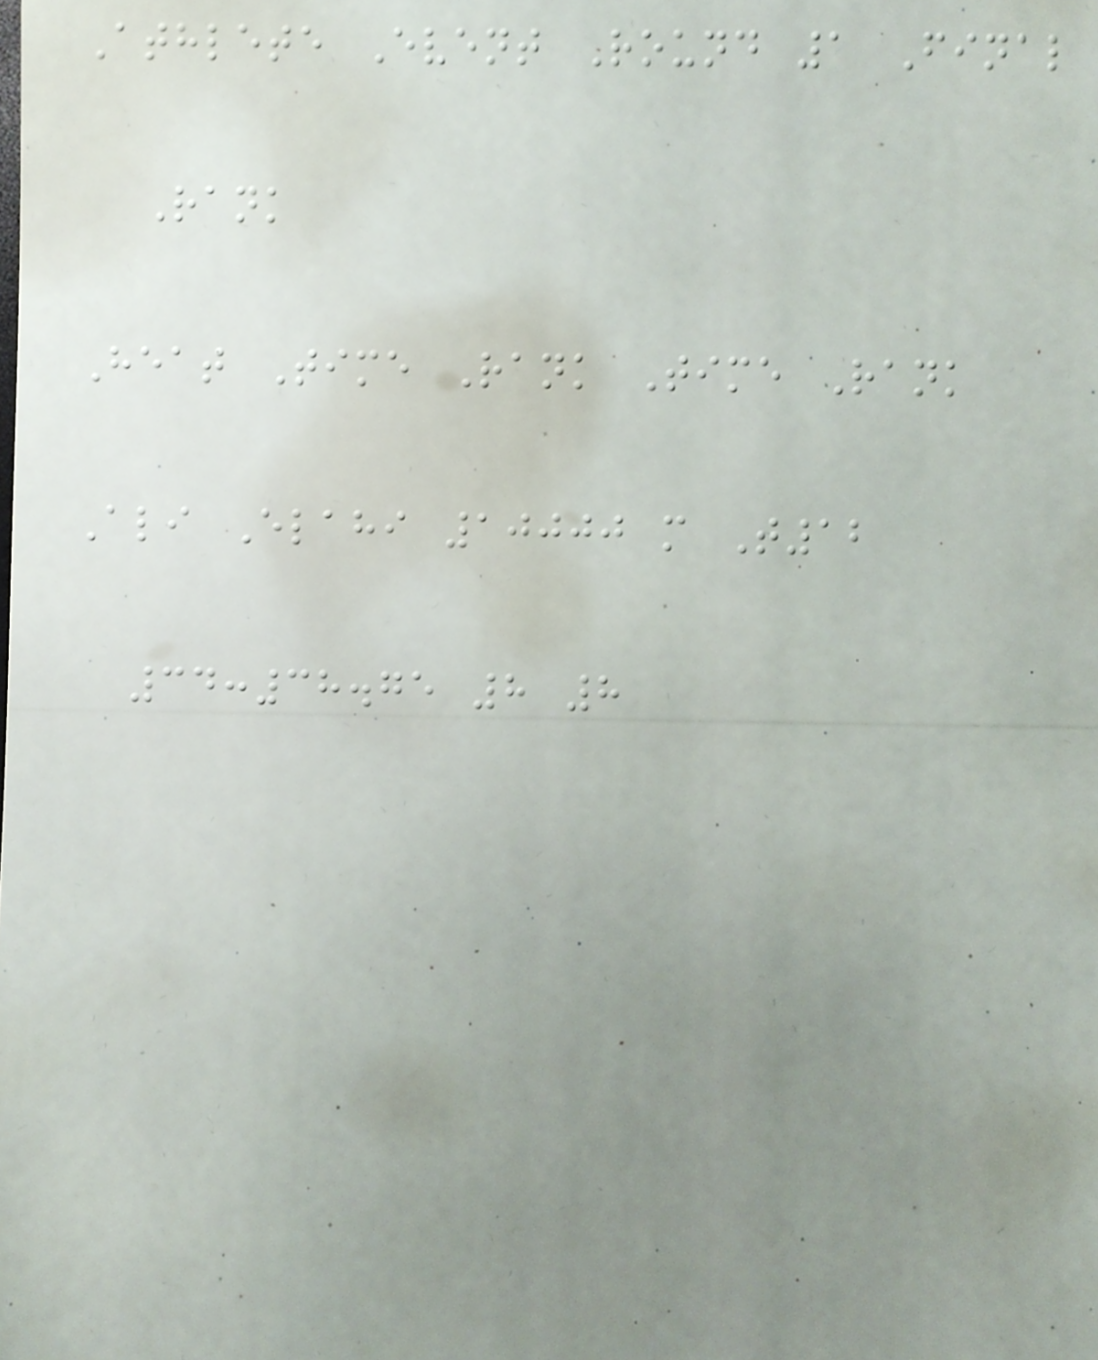Athlete Event Round 1 Final
Rank
Heat Time Rank Time Rank
Ali Elahi 10000 m T12
34:38.75 8 8
